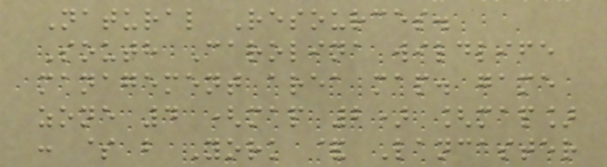Natural Resources.
South Carolina wildlife
management area map. game
zone 4 (map 2) [map]
: $ b York & Lancaster
